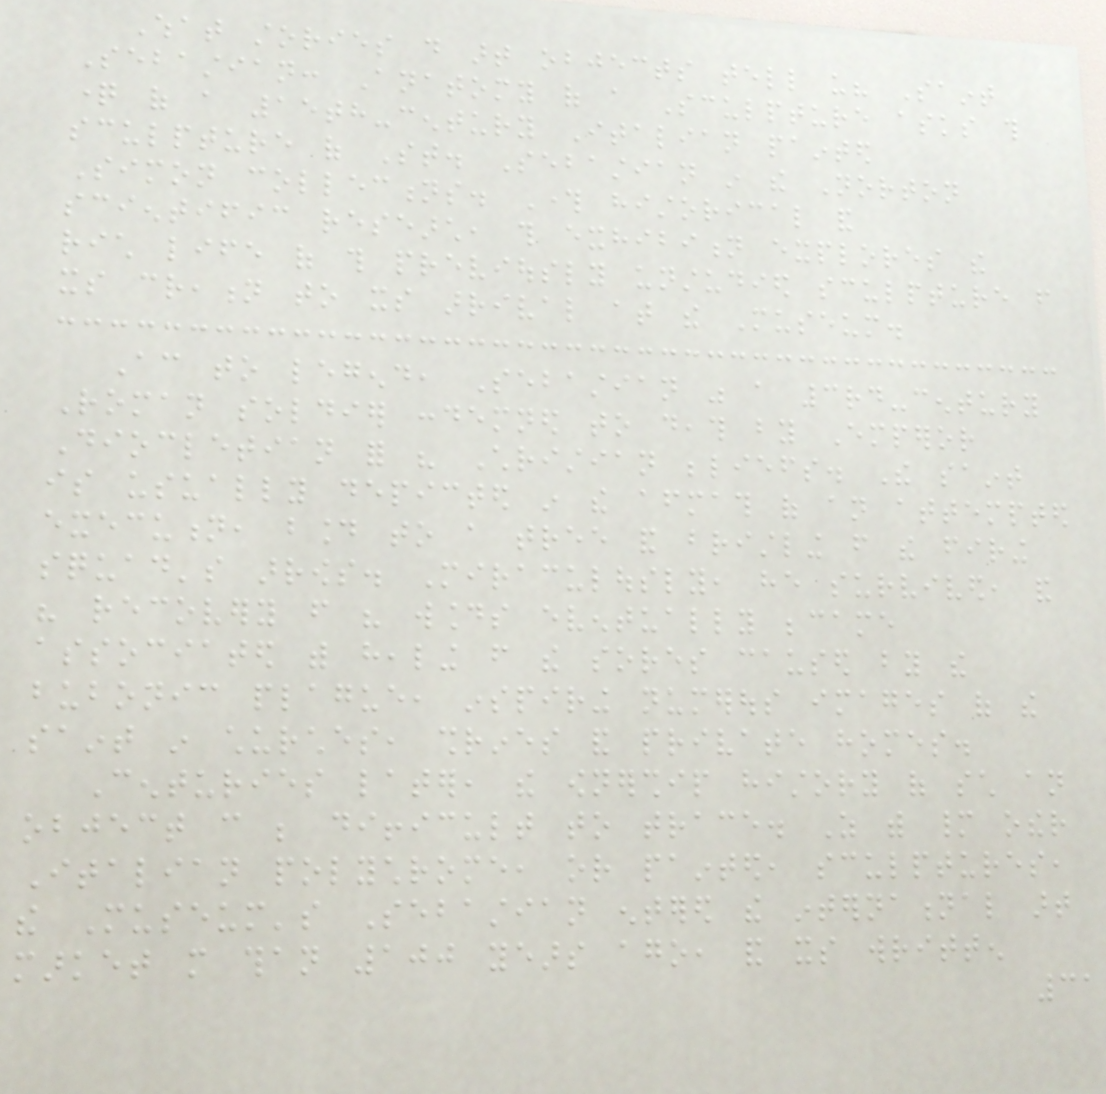What stories do art objects tell us? Saint
Sebastian: Anatomy of a Sculpture asks this
question of a 15th-century Italian painted
sculpture of St. Sebastian in the Norton
Simon collections. Through historical and
scientific research, this exhibition explores the
rich life of this previously unstudied sculpture from
its creation to its arrival at the Museum.
According to legend, Sebastian was a 3rd-century
Roman soldier condemned to death by Emperor
Diocletian for his Christian beliefs. The saint
is usually depicted in the aftermath of an attempted
execution, bound to a tree and bristling from the firing
squad's arrows. Miraculously, he survived, and
his recovery from his wounds eventually became
associated with healing from the sores caused by the
bubonic plague, inspiring numerous images of the
saint in churches, shrines and private homes.
Centuries later, the ownership history of such an
object can be difficult to trace. As with many other
Italian polychrome, or painted, sculptures,
the Museum's Sebastian entered the international art
market more than 100 years ago, and its written
31
